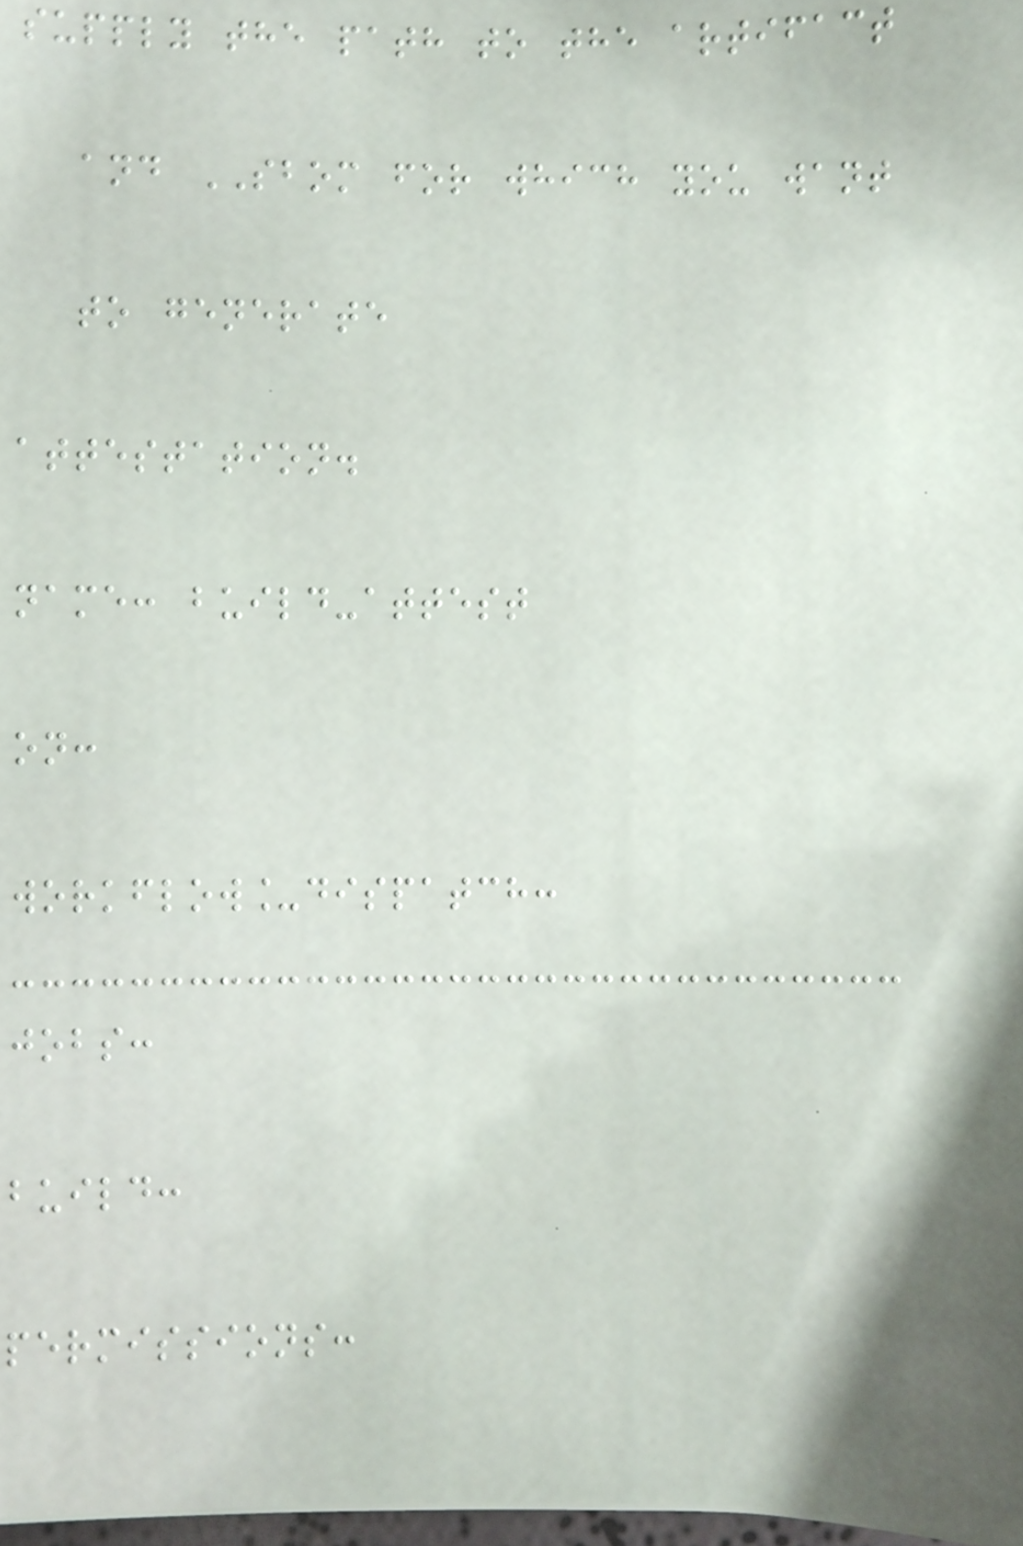supply the path to the artifact
and SBOM for which you want
to generate
attestation.
name: build-attest
on:
workflow_dispatch:
jobs:
build:
permissions:
